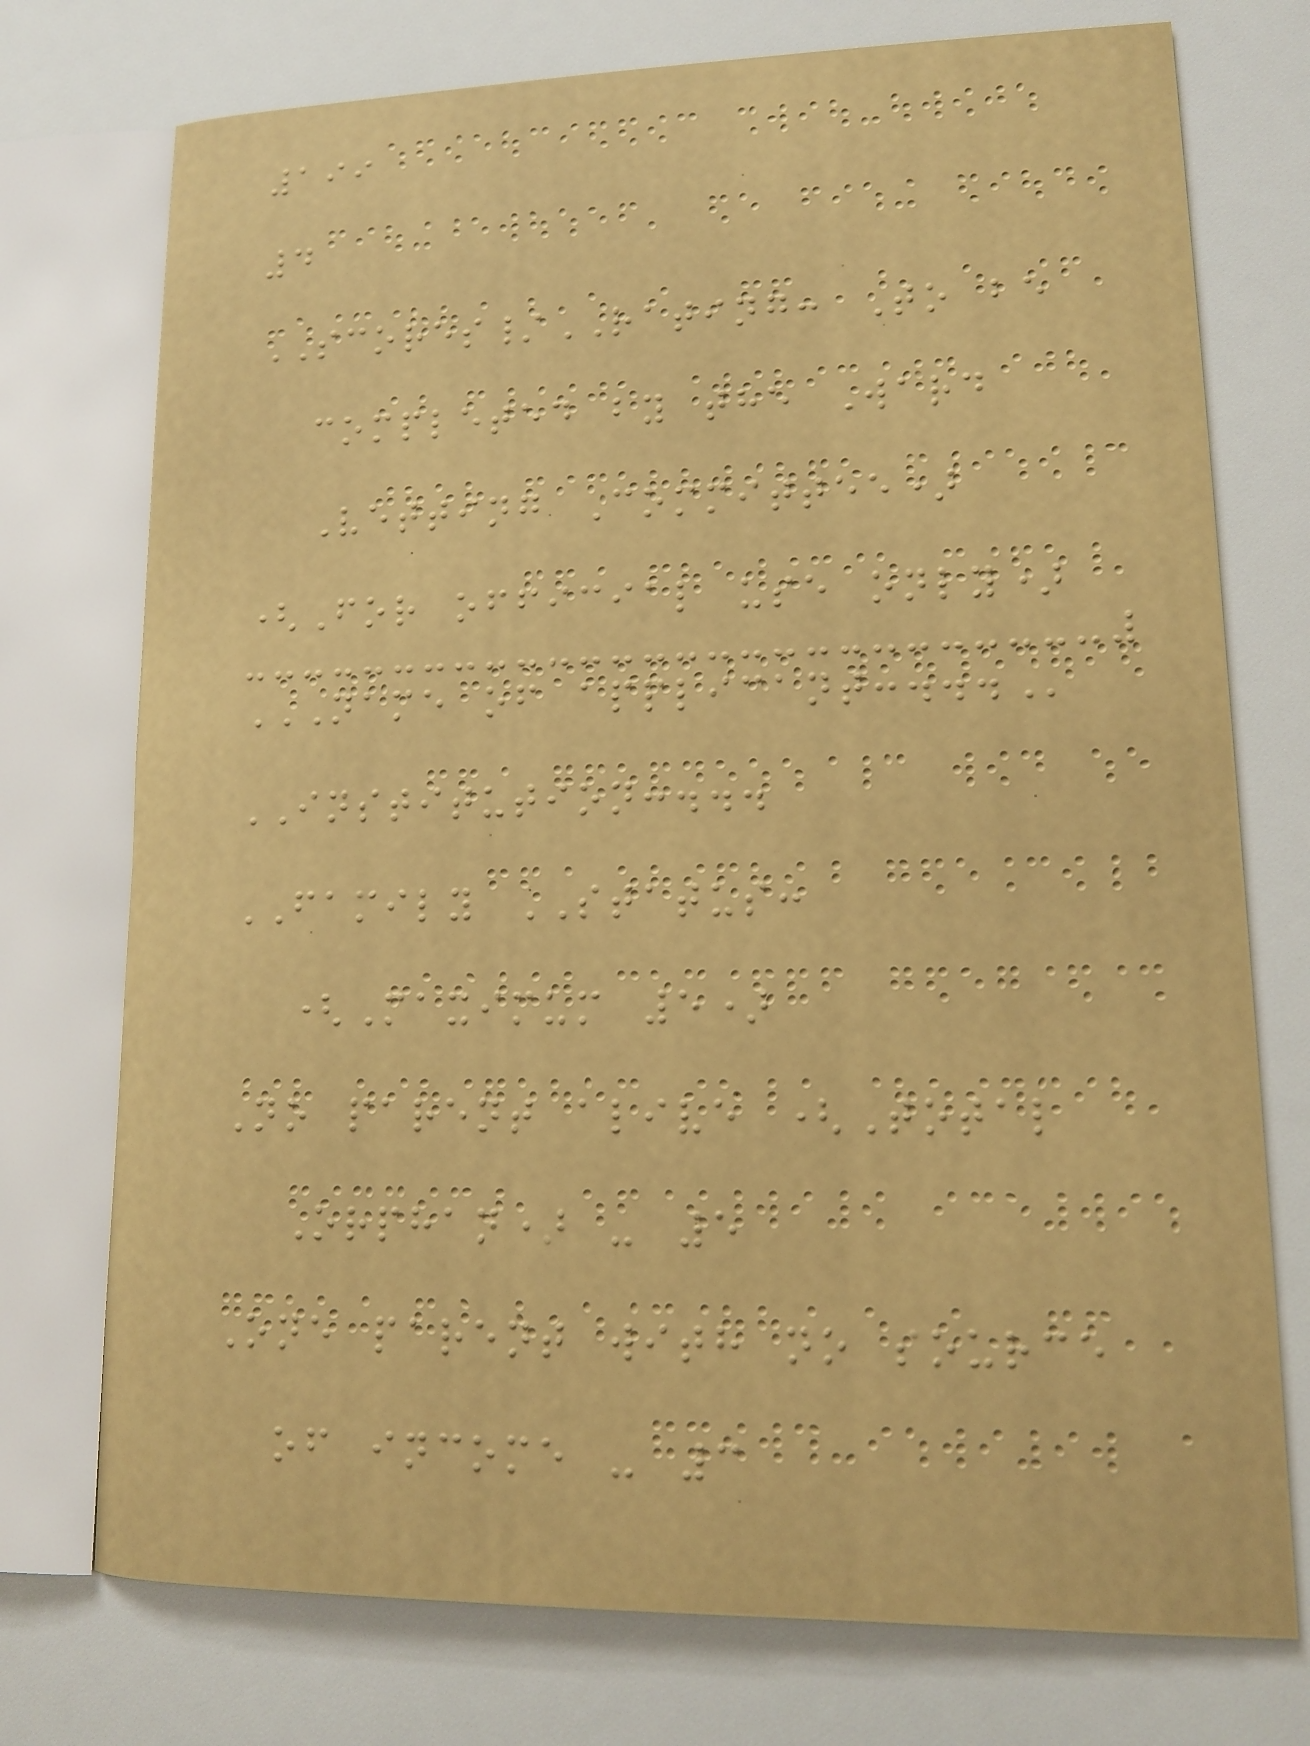199
4
SCORES/RATING: To be
completed by the Ward
Vetting Committee)
(For official use only)
NAME OF APPLICANT:...
INSTITUTION:...
FAMILY STATUS:
(Maximum 5)
No parent alive (Total
Orphan) - 5
One parent with no source
of income - 3
